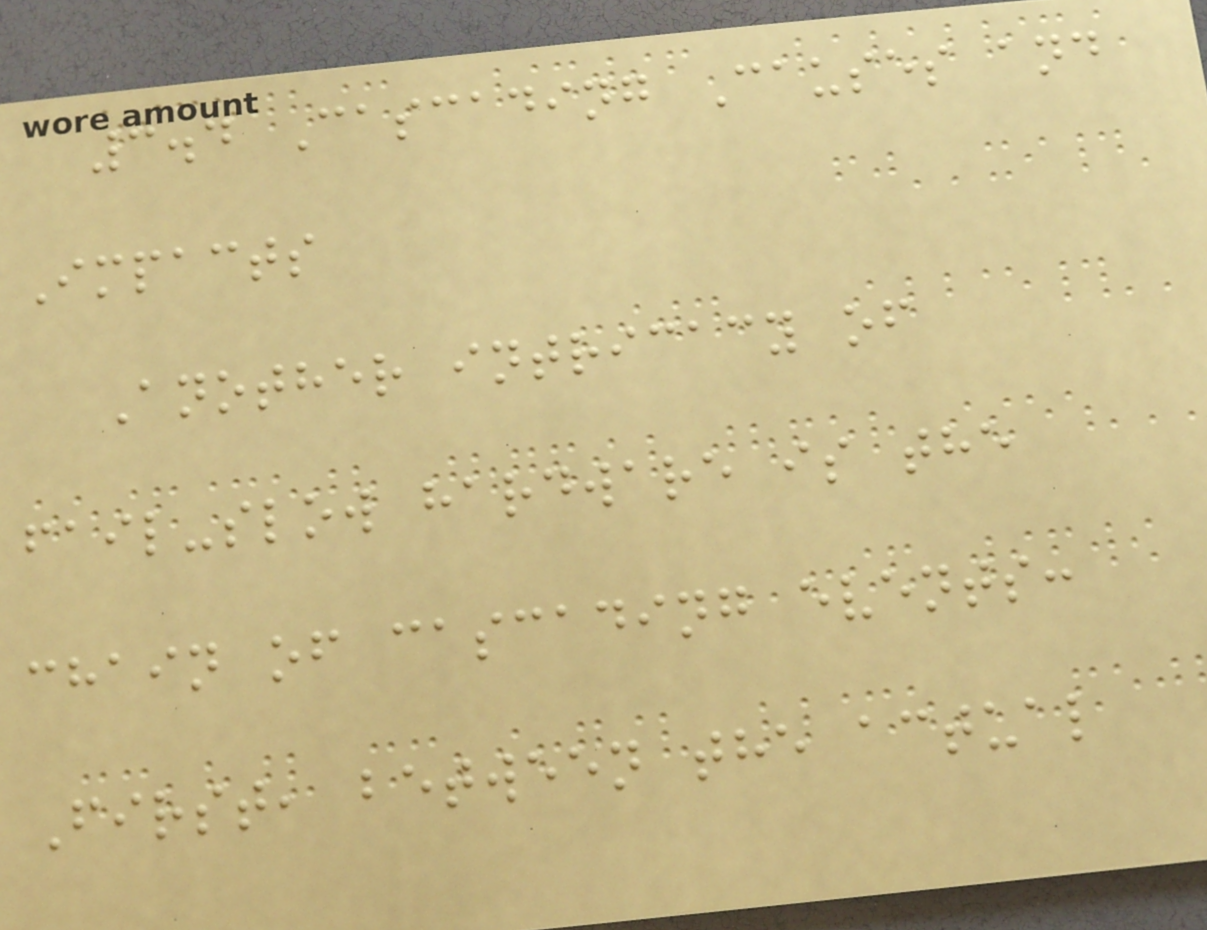3.4 Cascading Causes and
Impacts
Another intricacy of
fail-slow hardware is the
chain of cascading events:
First, between the actual
